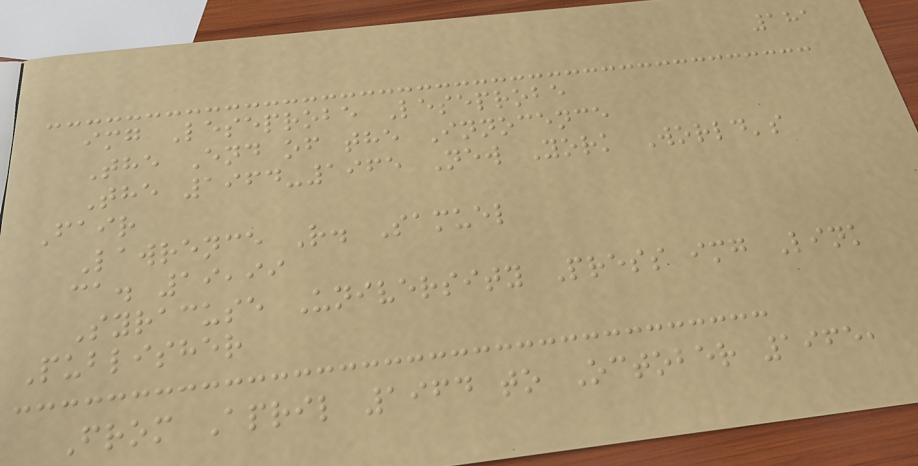181
img Leseprobe Leseprobe
The End of the Innocence
The 1964-1965 New York World's
Fair
Lawrence R. Samuel
ca. 19,99
Syracuse University Press img Link
Publisher
From April 1964 to October 1965,
